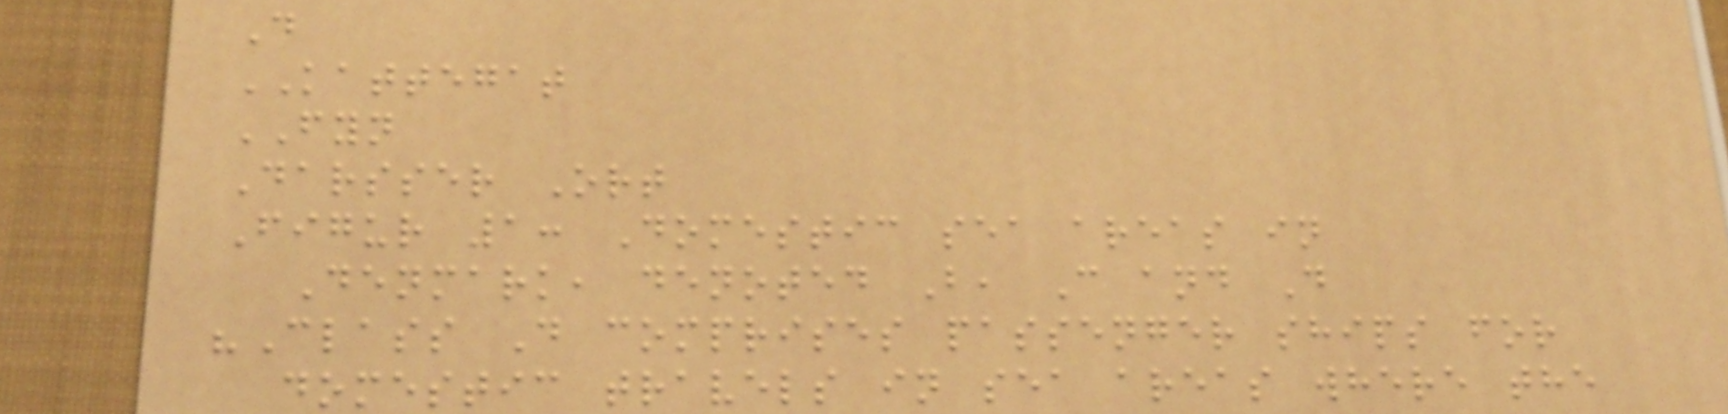D
KATTEGAT
FYN
Darsser Ort
Figur 1: Domestic sea areas in
Denmark, denoted B, C and D
"Class D comprises passenger ships for
domestic travels in sea areas where the
